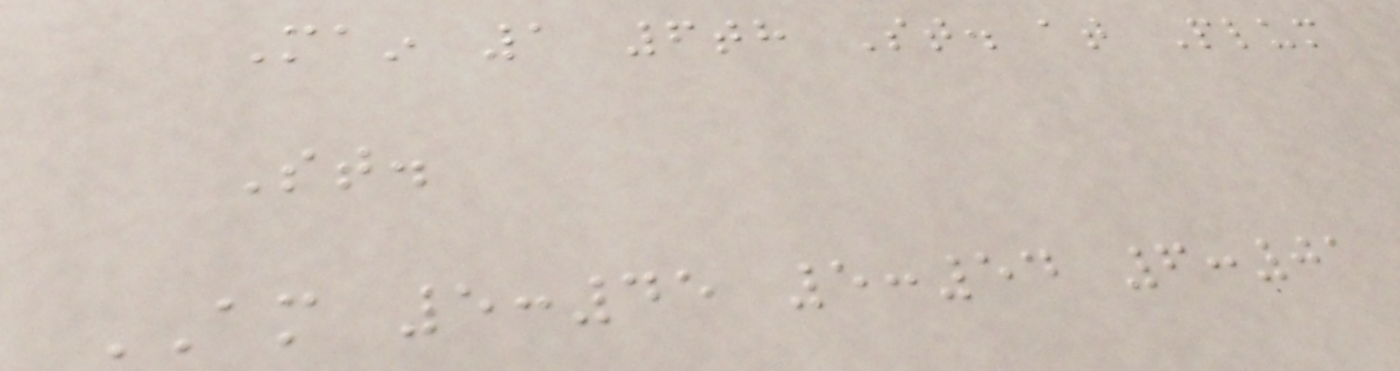Main 1 6th St. at Plum
St.
AM 5:45 5:54 6:01
